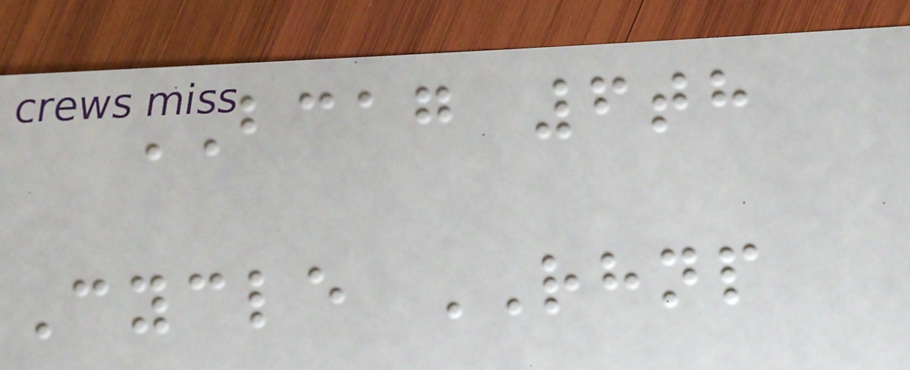BCAG 6th
Cycle RHNP
